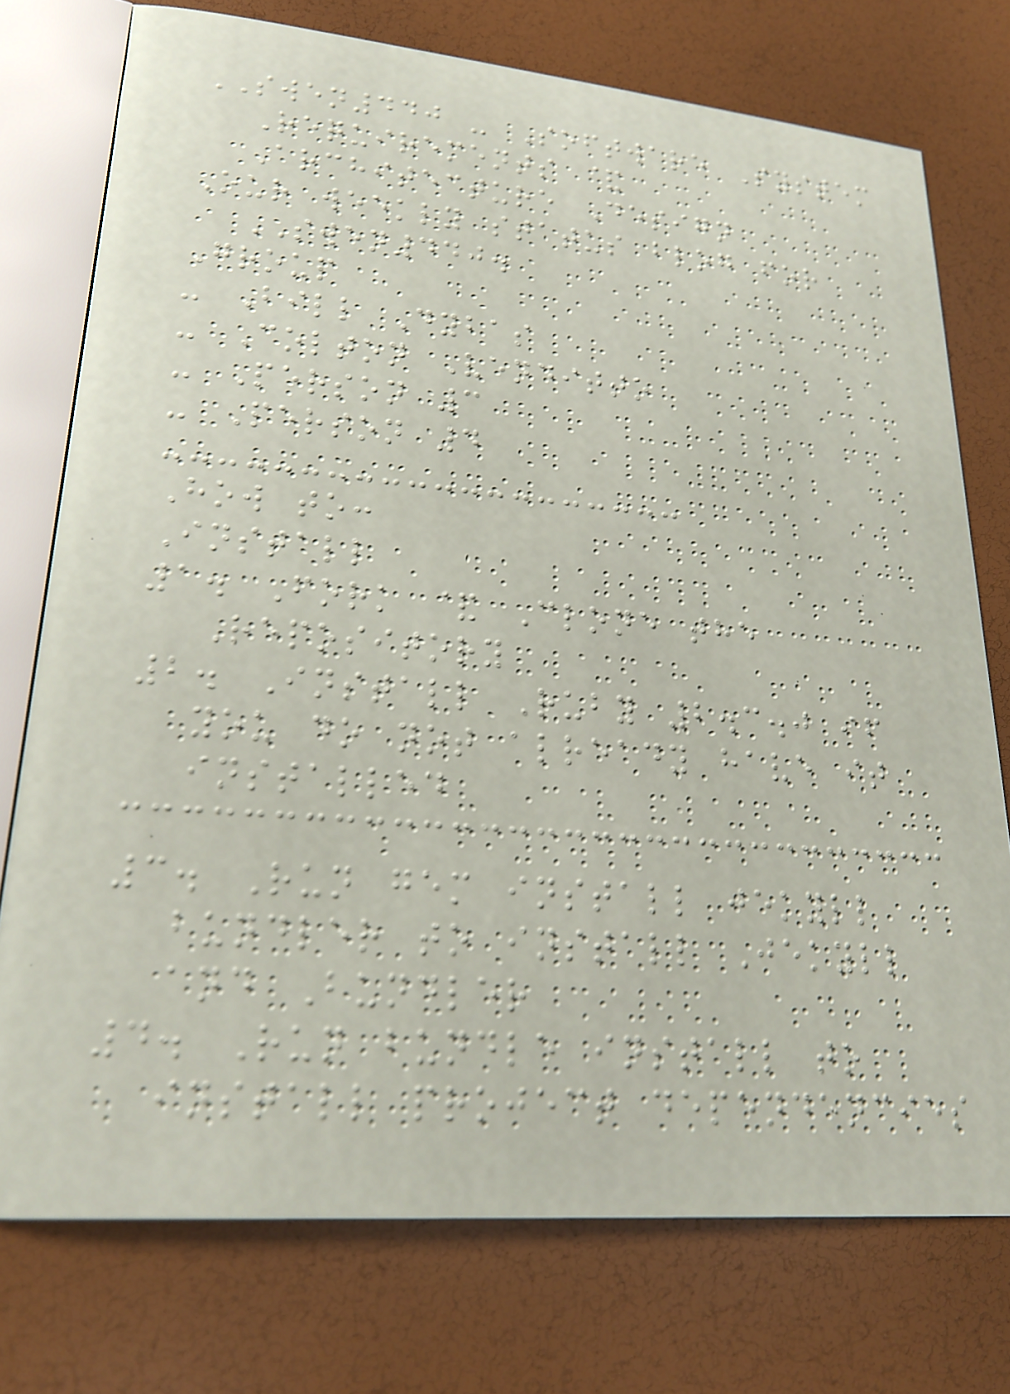SWEN440 - Software System
Requirements &
Architecture Design
Our weekly status blog for
SWEN440.
Group
- Bill Dybas
- Colton Venditto
- Person 3
- Person 4
How to:
Install
1. Fork & Clone the
Repository
2. Install Ruby 2.3.0 if
you do not already have it
installed
3. Run gem install jekyll
bundler to install Jekyll
and Bundler
4. Run bundle install to
install project dependencies
